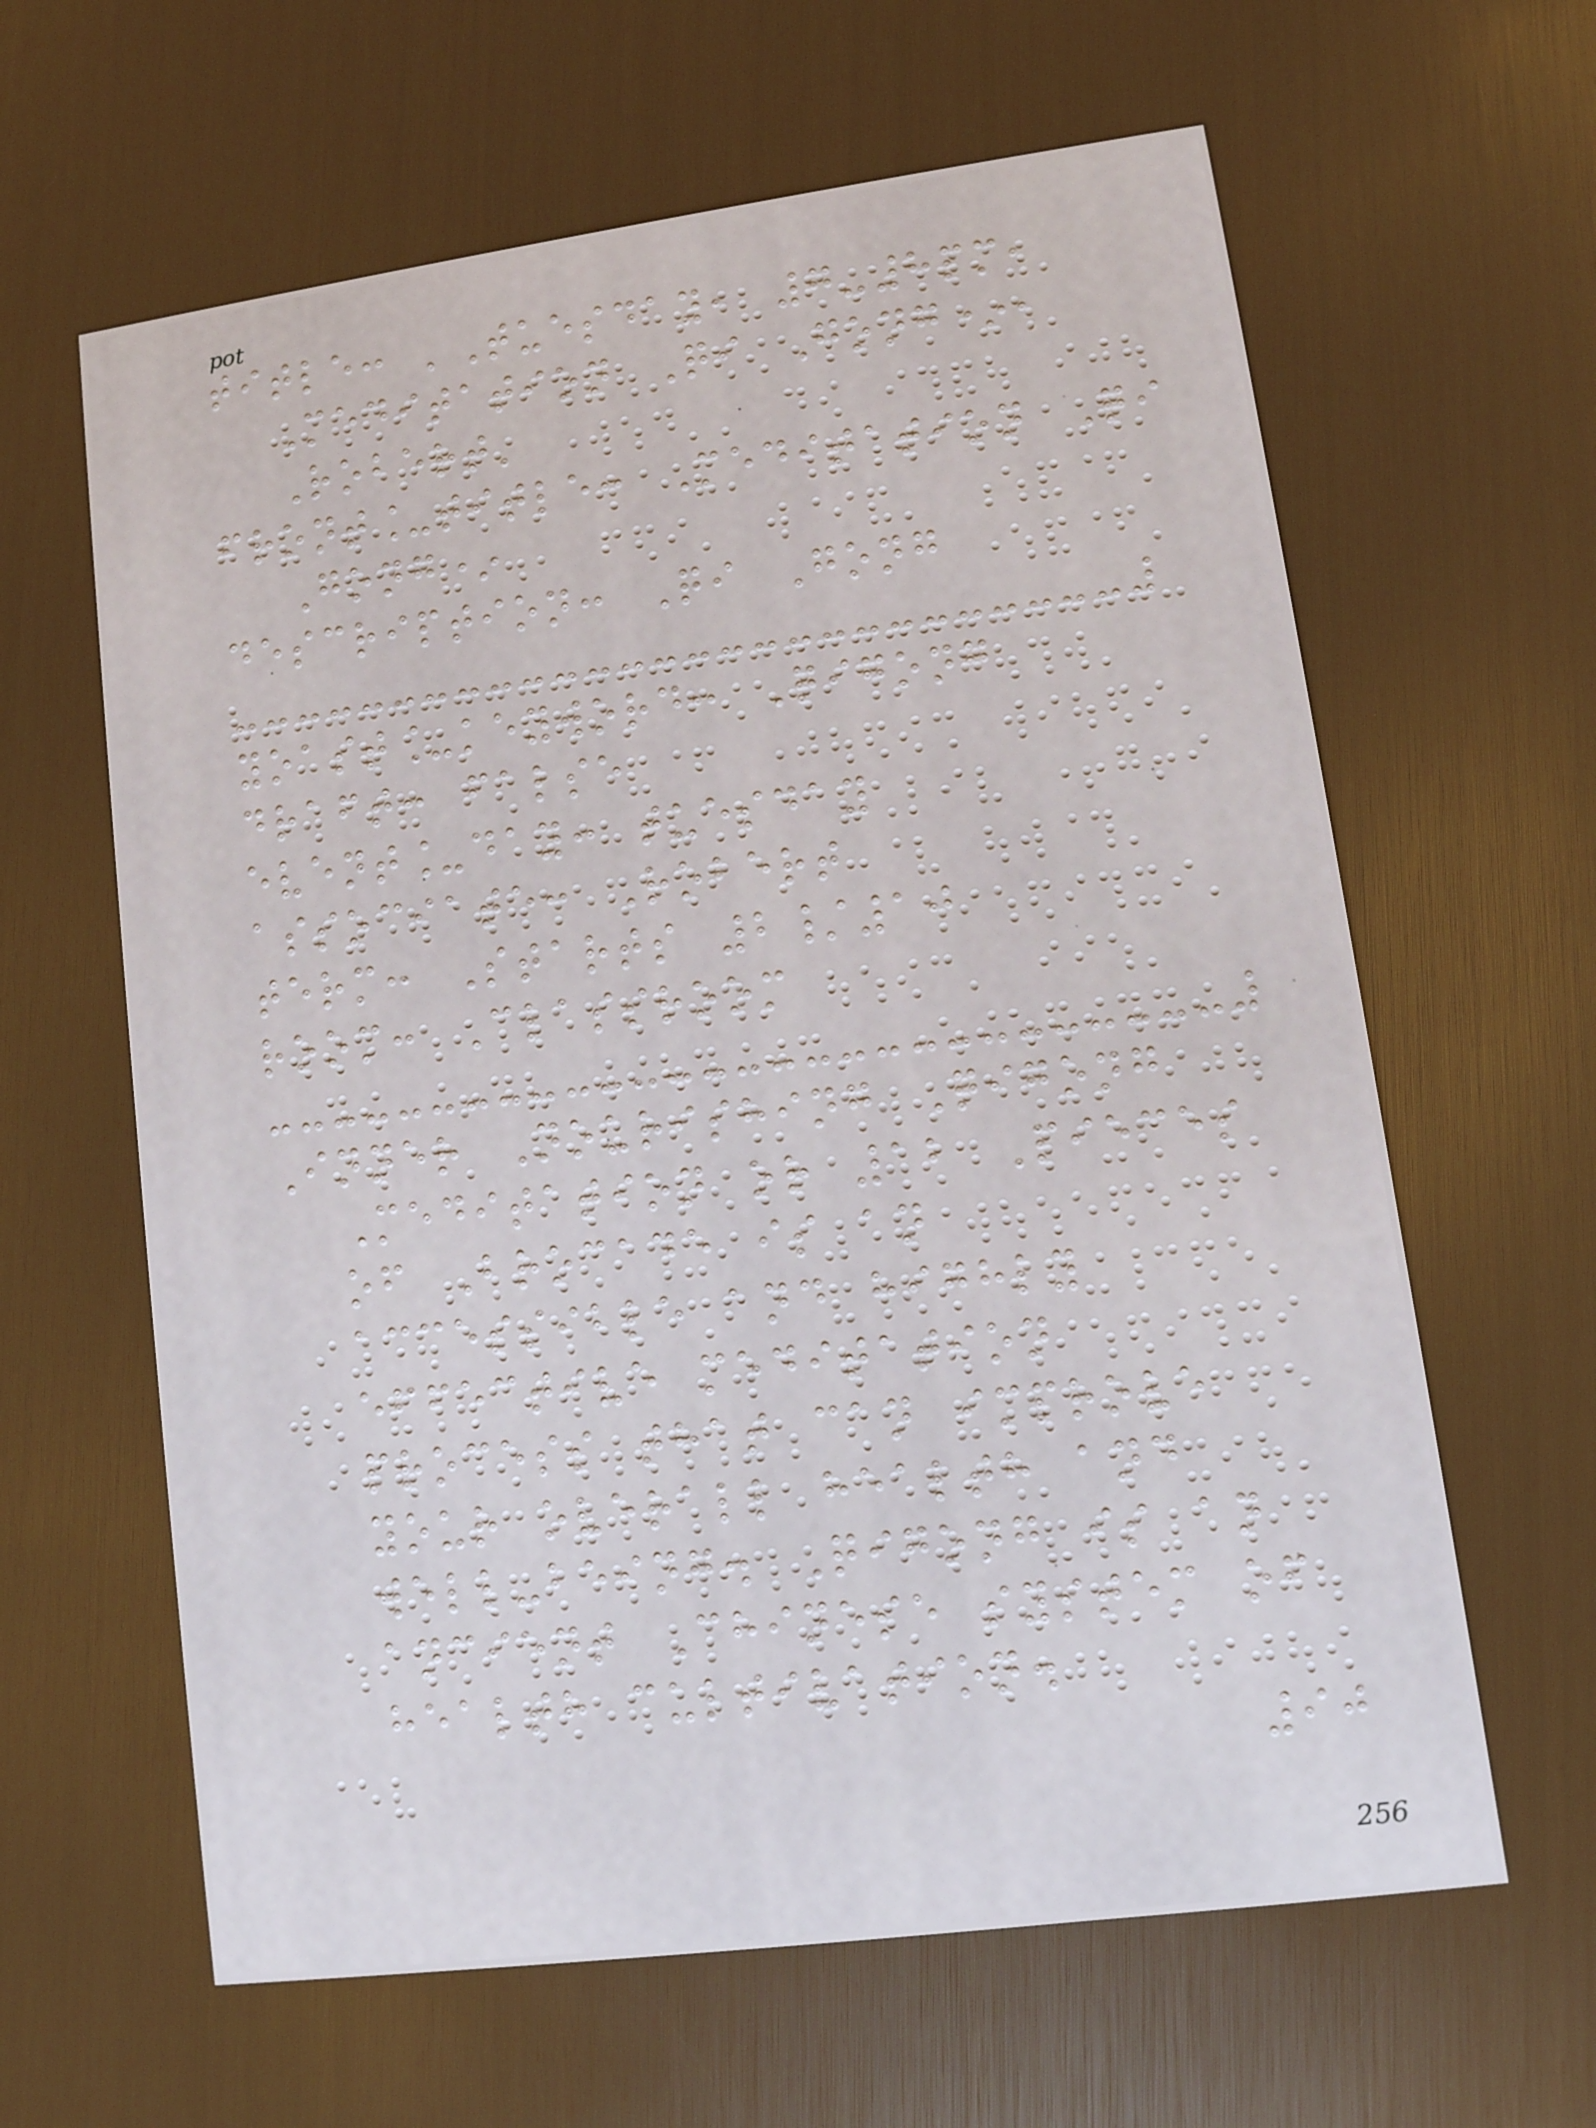title: 'Tuesday, 7-8pm,
Meditation Qi Gong*,
Robert'
front_title: Meditation Qi
Gong*
description: Qi Gong
yoast_keyword: Qigong
draft: false
event_day: tuesday
associate: Robert
term: Starts 2/10
room: Classroom
Inner Nourishing Qigong
Meditation or 12 Pieces
of Brocade is an
accessible and highly
effective meditation
process that can improve
your overall health and
well-being. Qigong is an
ancient Chinese system of
health cultivation.
90
